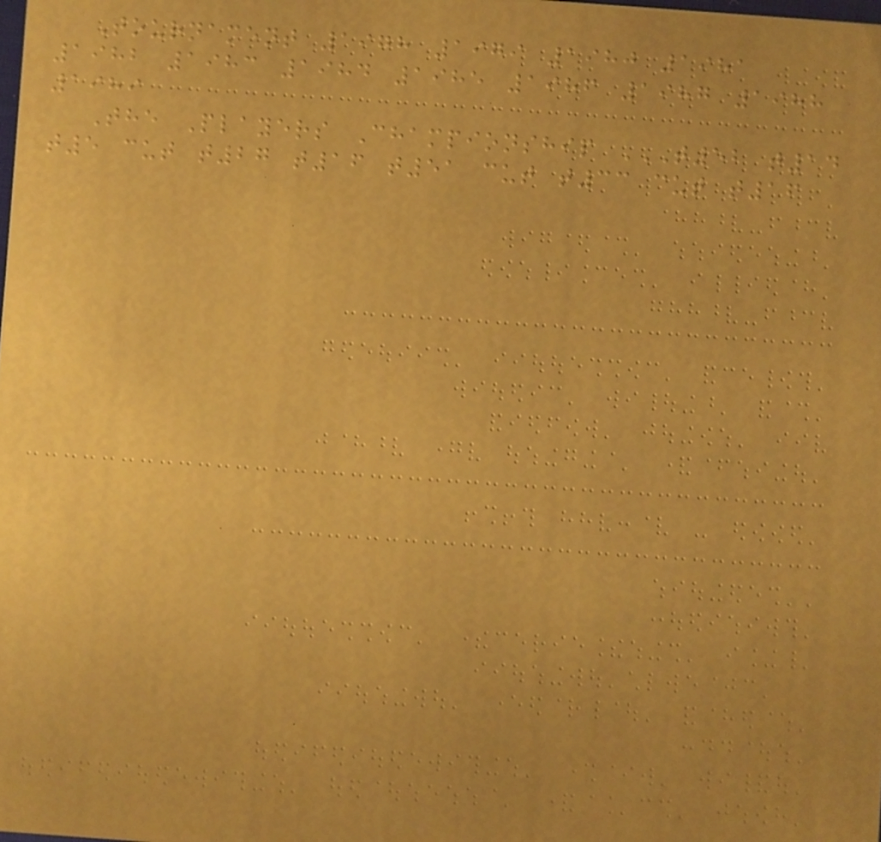Tournament 1978 1979 1980 1981
1982 1983 1984 1985 1986 1987 1988
1989
The Players Championship T52 T14
T5 CUT T27 T16 T51 CUT T33 CUT T16
